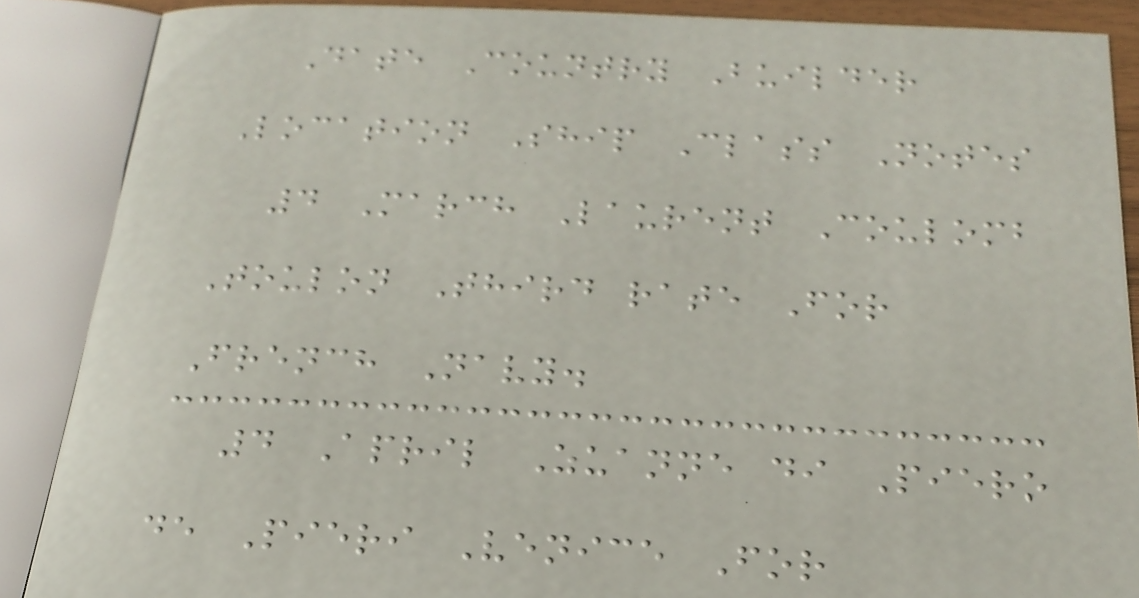Date Country Builder
Location Ship Class Notes
4 March Laurent Coulomb
Toulon Third rate For
French Navy.
4 April Zuanne di Piero
de Pieri Venice For
